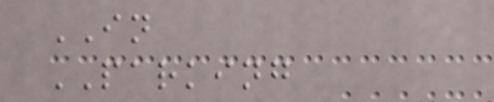IN
PARKING
